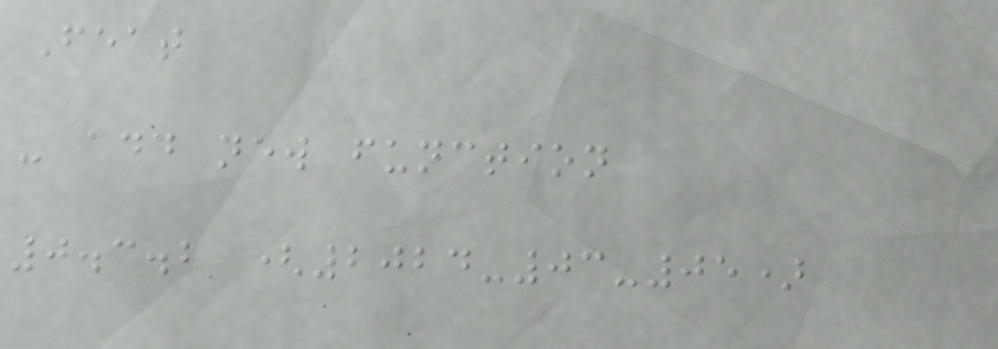Feat
- add new function
0.3.2 (2024-03-05)
